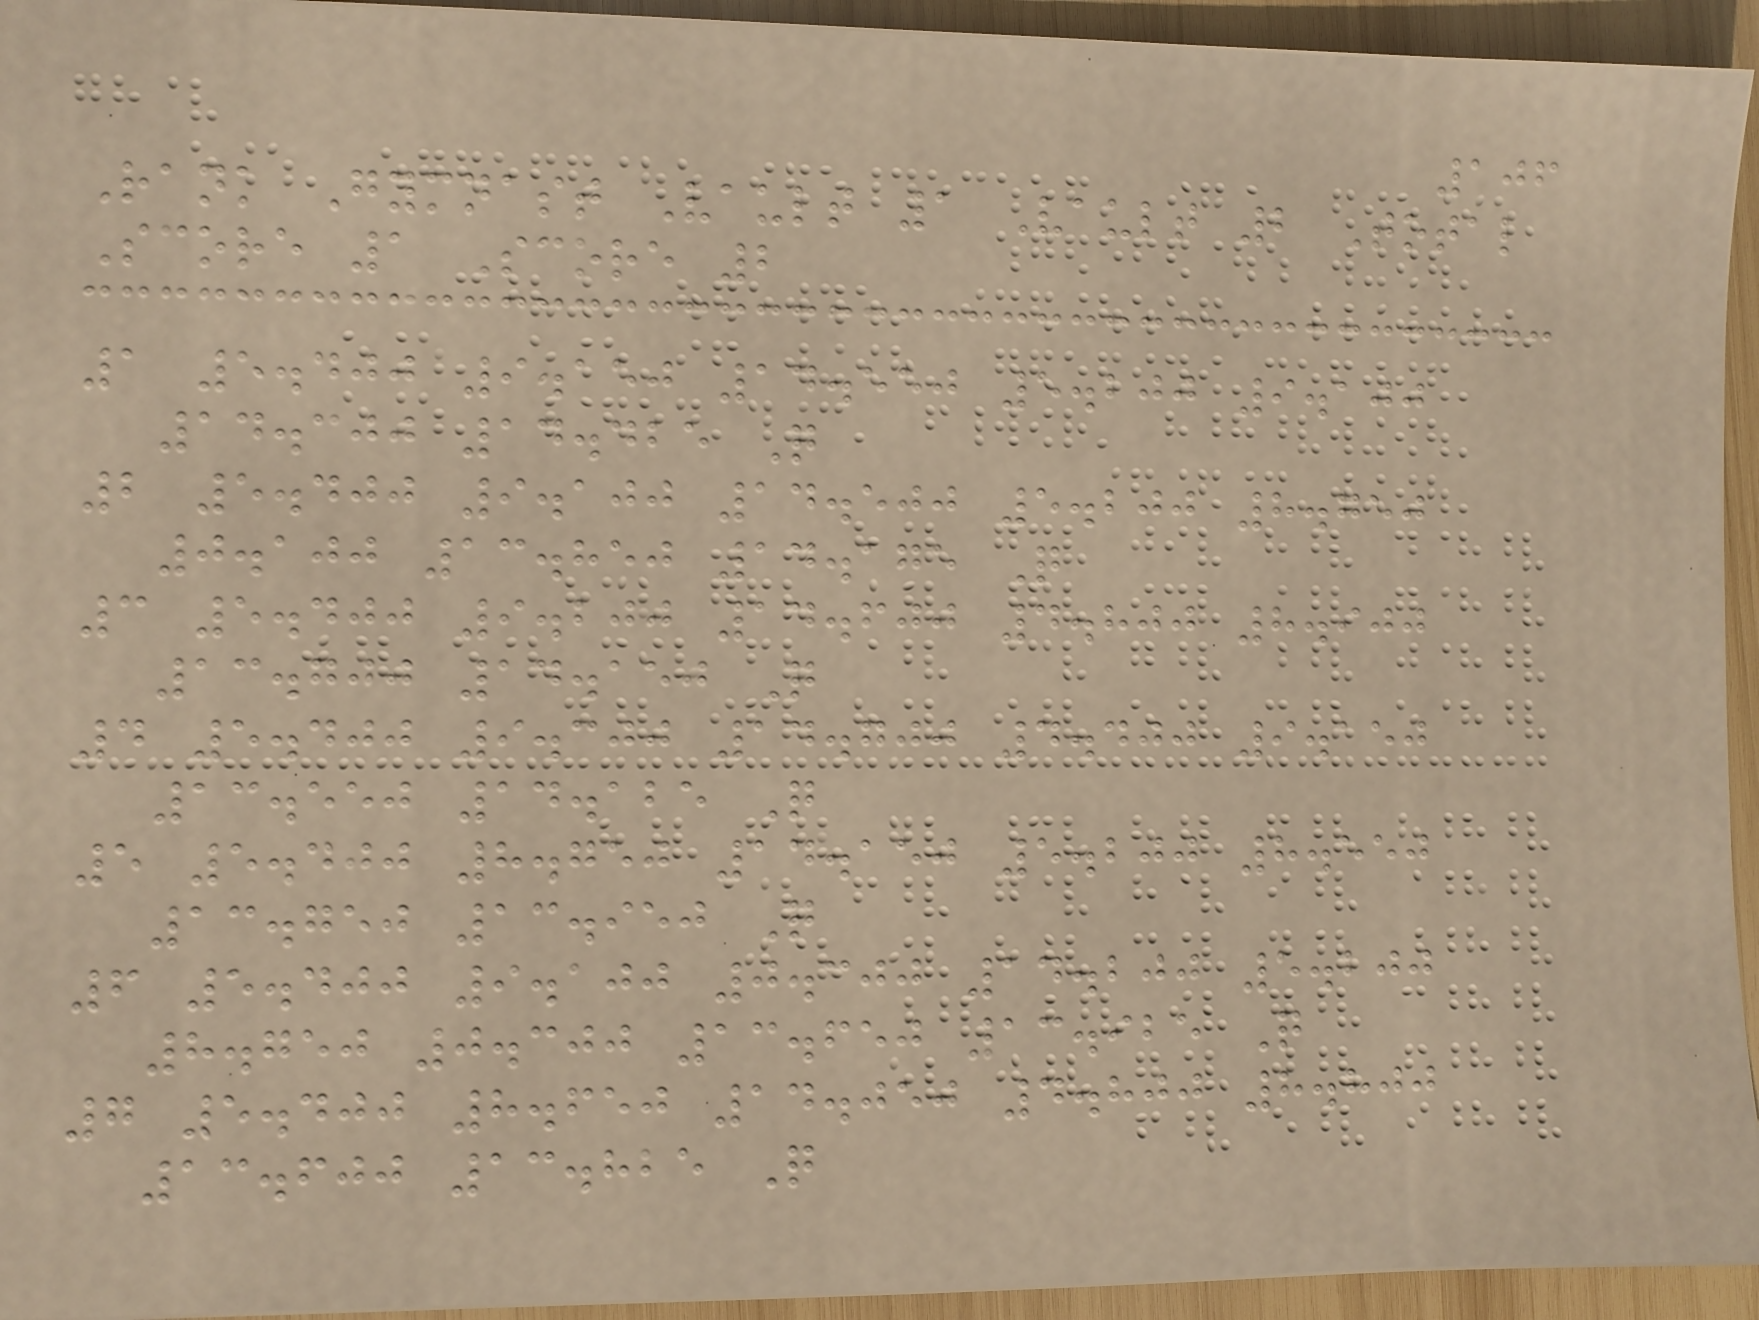106
Rank Gymnast Vault 1 Vault 2 Total
Score 1 Score 2
1 5.400 9.150 14.550 5.200 9.100
14.300 14.425 Q
2 5.400 9.100 14.500 5.200 8.750
0.100 13.850 14.175 Q
3 5.400 9.200 14.600 4.800 8.900
13.700 14.150 Q
4 5.400 9.300 14.700 4.400 9.150
13.550 14.125 Q
5 5.400 8.750 14.150 5.200 8.550
13.750 13.950 Q
6 5.400 9.100 0.300 14.200 5.200
8.750 0.300 13.650 13.925 Q
7 5.400 8.650 14.050 4.800 8.800
13.600 13.825 Q
